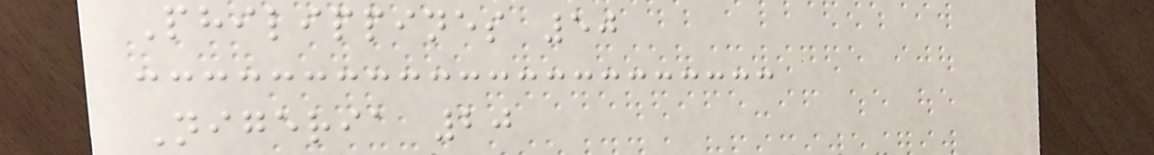Philippines 50
Nigeria 20
